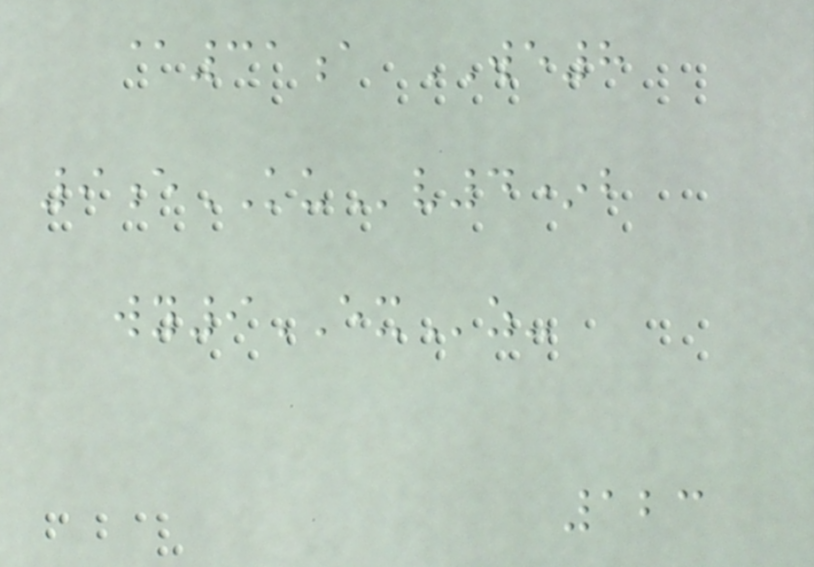@31a WE8
9eKUv4*b
wy9EXz-
123
